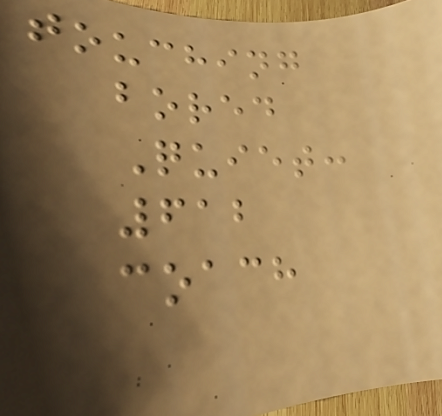touching
bored
Quiet:
612
coach
